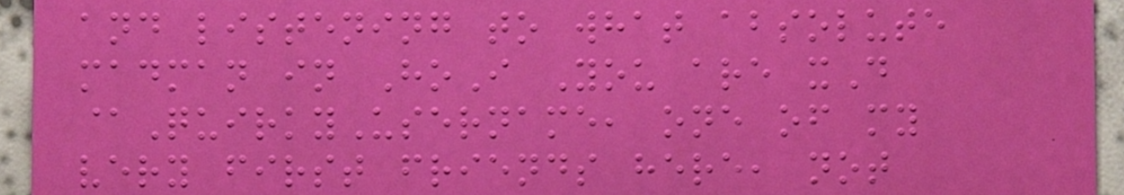and listening to what absolute
madman in HoI You are xD
@QuirkyUsername, one of my
very first friends here, not
